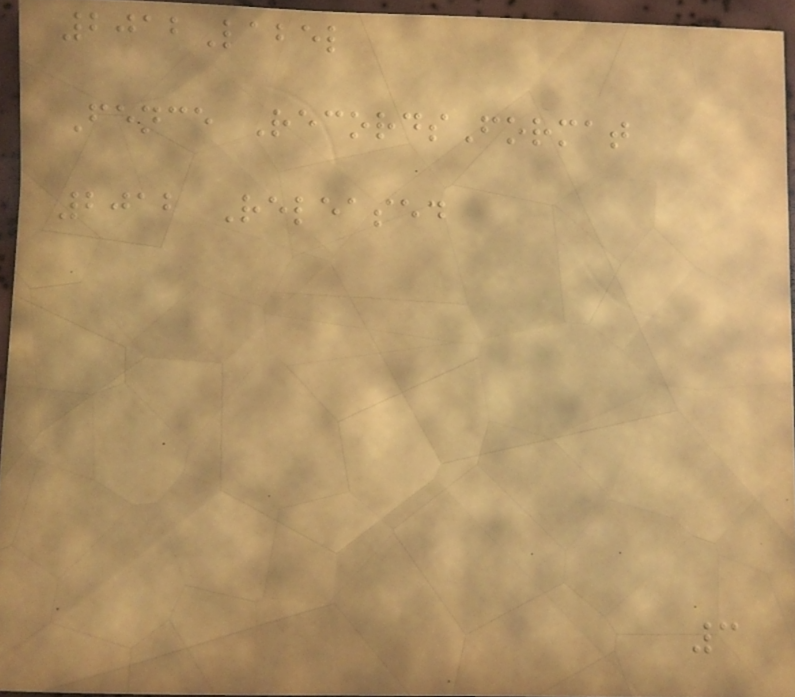2012Label
Fence RecordsFormat
2012 Released
3
